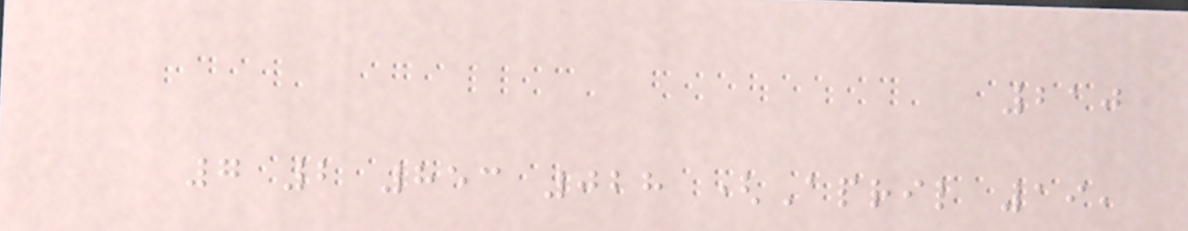210
7 2 853 028 (April 19,
